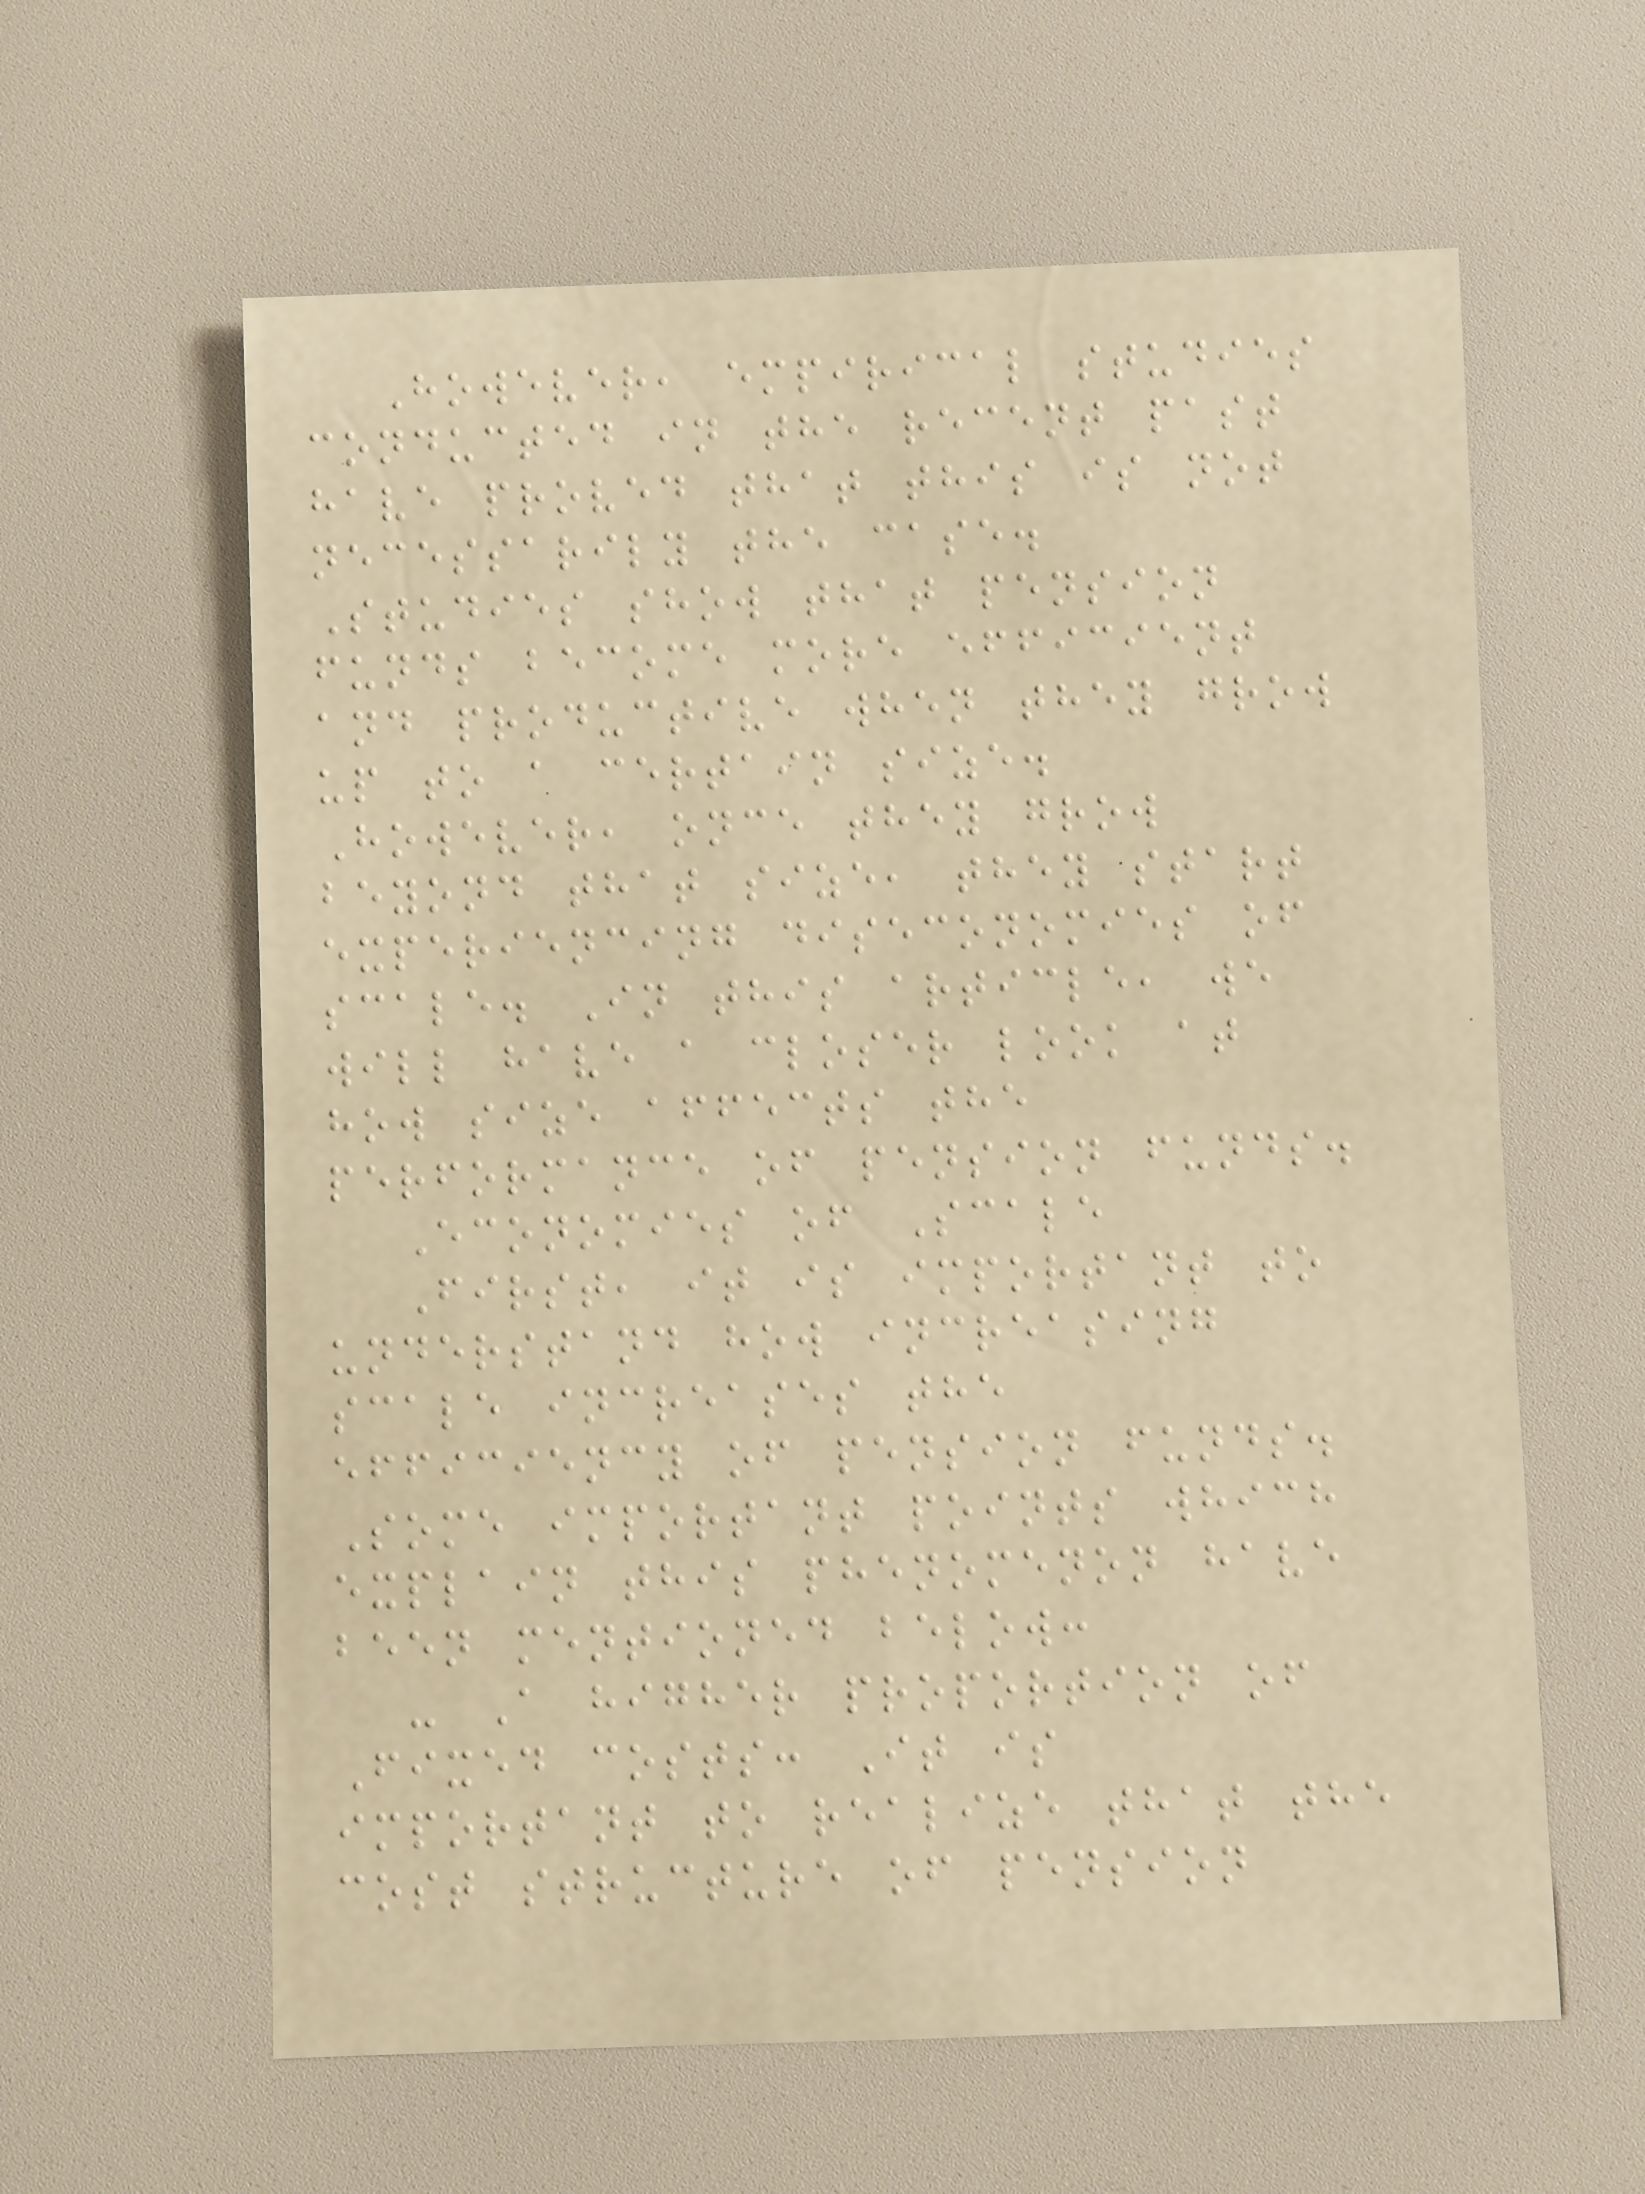However, empirical studies
conducted in the recent past
have proved that this is not
necessarily the case.
Studies show that pension
funds become more efficient
and productive when they grow
up to a certain size.
However, once they grow
beyond that size, they start
experiencing diseconomies of
scale. In this article, we
will have a closer look at
how size affects the
performance of pension funds.
Economies of Scale
First, it is important to
understand how increasing
scale increases the
efficiency of pension funds.
Some important points which
explain this phenomenon have
been mentioned below:
- A higher proportion of
Fixed costs: It is
important to realize that the
cost structure of pension
